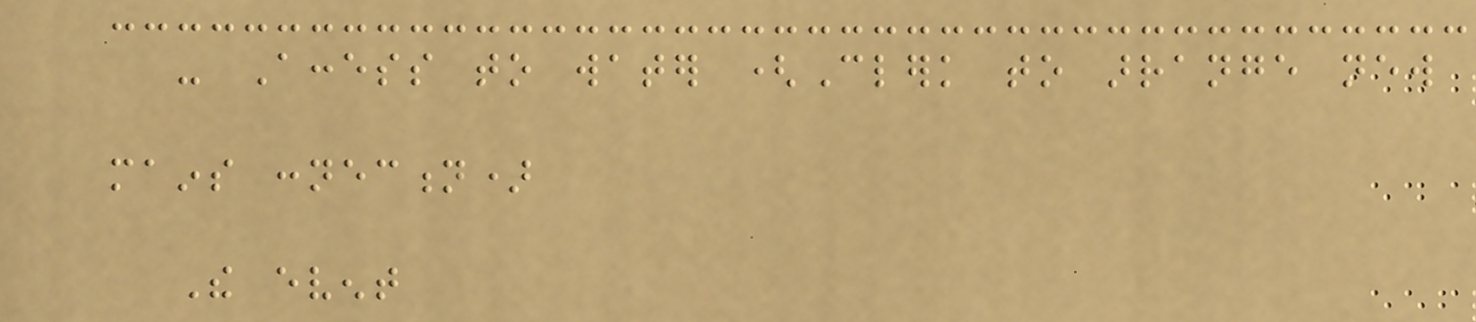- Access to water (Clerk to arrange new
mains connection)
The event
